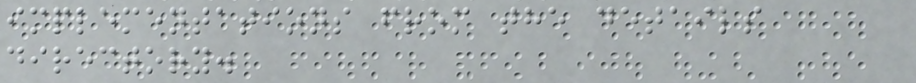implementations from the details
directory.
